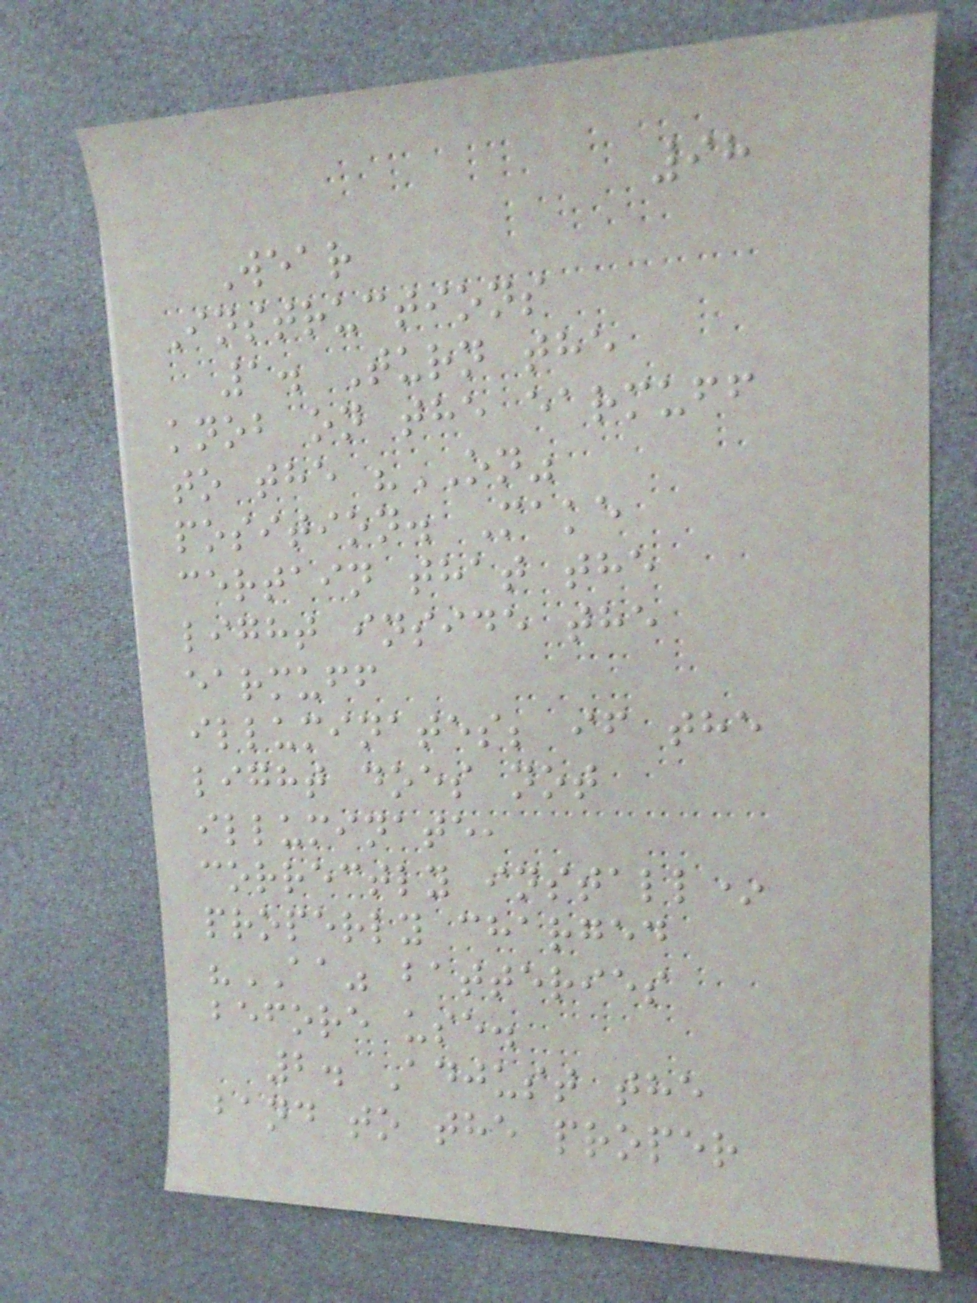98
Wear
Instructions
1. Turn the
knob on the earmuff
to the "ON"
position. Make
certain that the
light inside the
earmuff
illuminates; if the
light does not
illuminate,
correctly install*
properly charged
"AA" batteries
before use.
2. Adjust the
band to the proper
